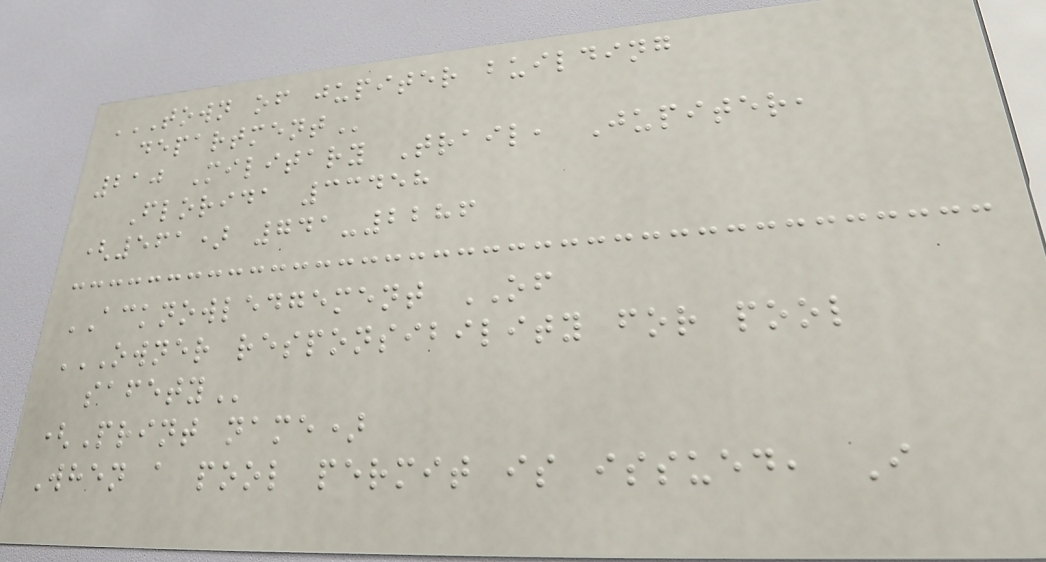TOWN OF JUPITER BUILDING
DEPARTMENT
210 Military Trail, Jupiter,
Florida 33458
(561) 741-2286
ACKNOWLEDGEMENT OF
OWNER RESPONSIBILITY FOR POOL
SAFETY
(Print name)
When a pool permit is issued, I
